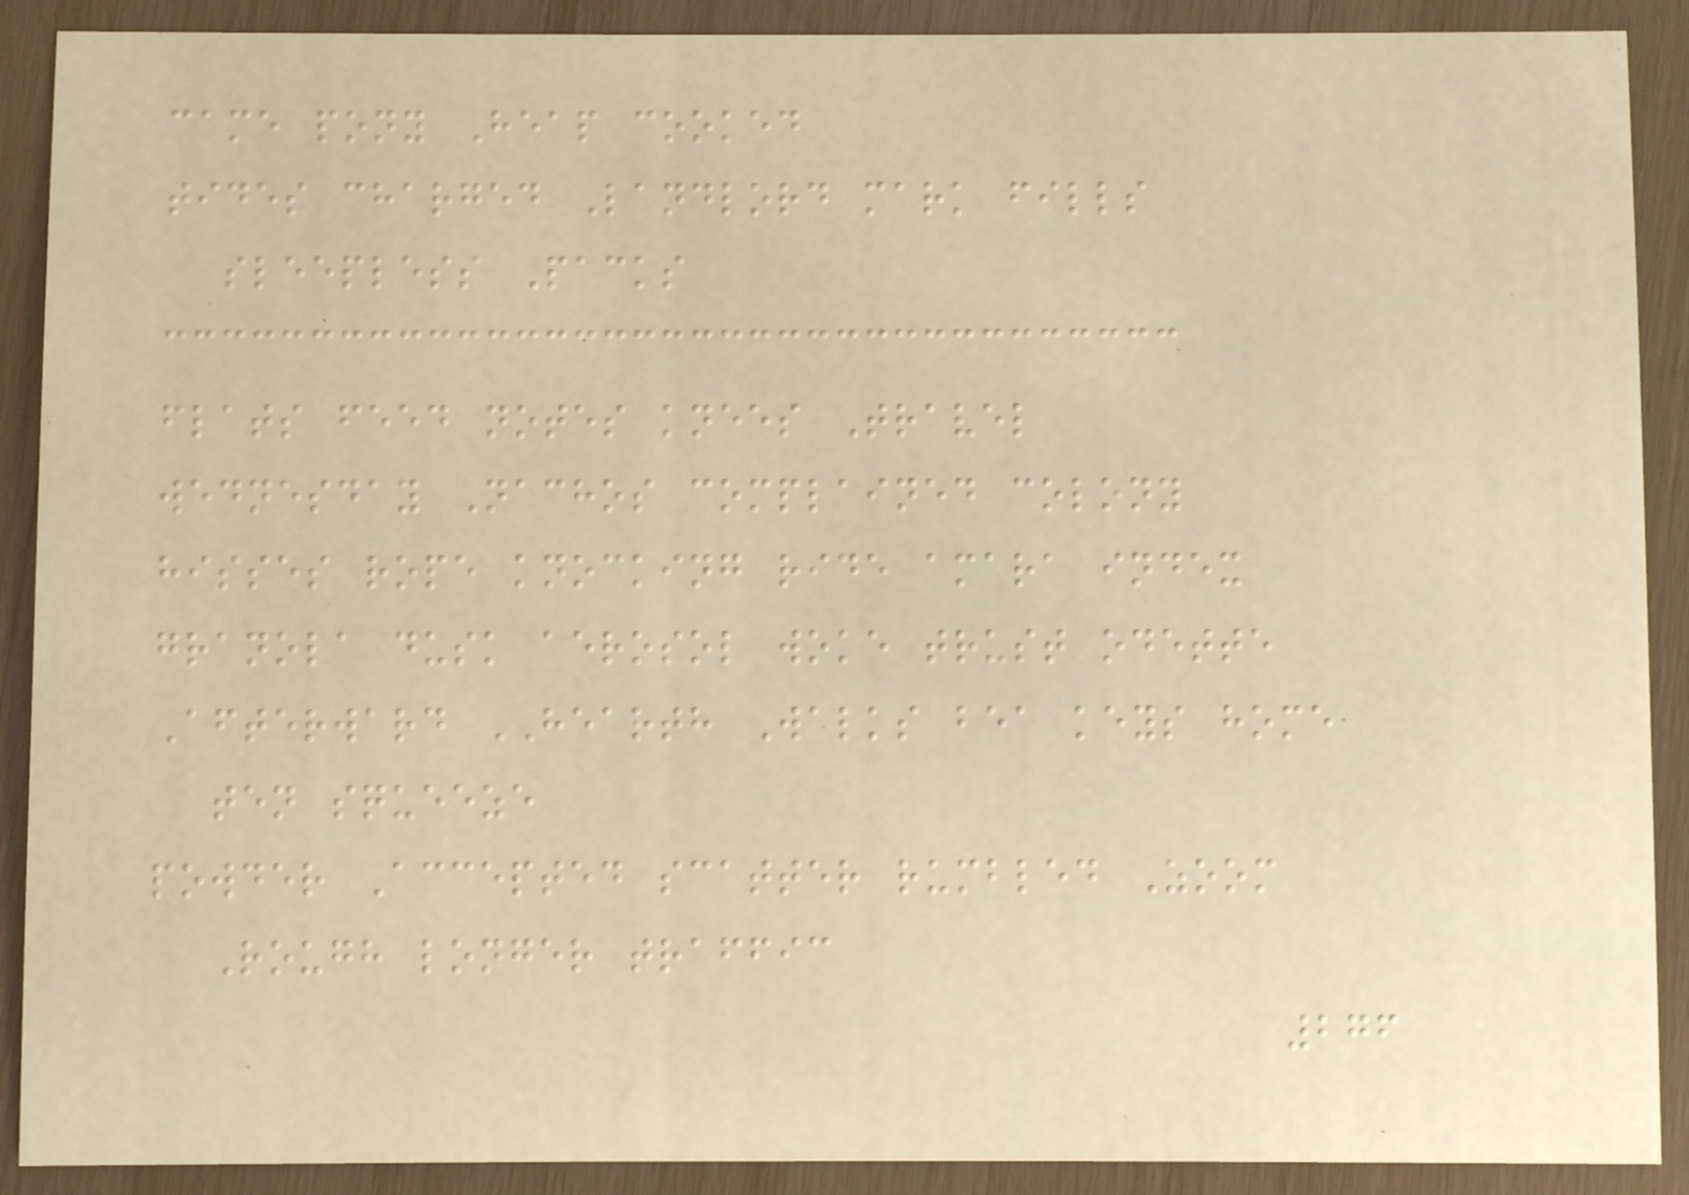came pony Heap cooked
tides charged Landlord mark fills
sleepless Packs
flats feed notes knees Travel
wednesday Nachos complained colony
hisses rope knocking ride amara index
granola dusk aerosol woke trust odette
Afterward HEARTH Walks bea keys home
ten squeeze
powder Accepted scatter rumbled Zoom
Rough longer traffic
276
